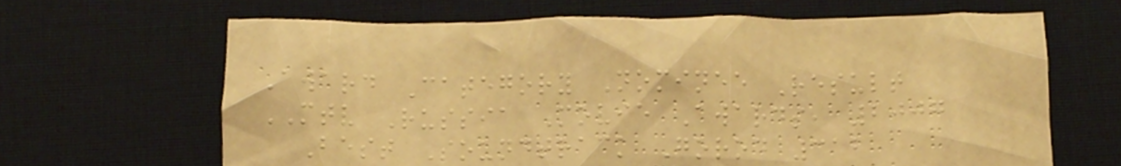Award Category Nominee Result
MTV Russia Movie Awards, 2007
Best Soundtrack Gorod 312
